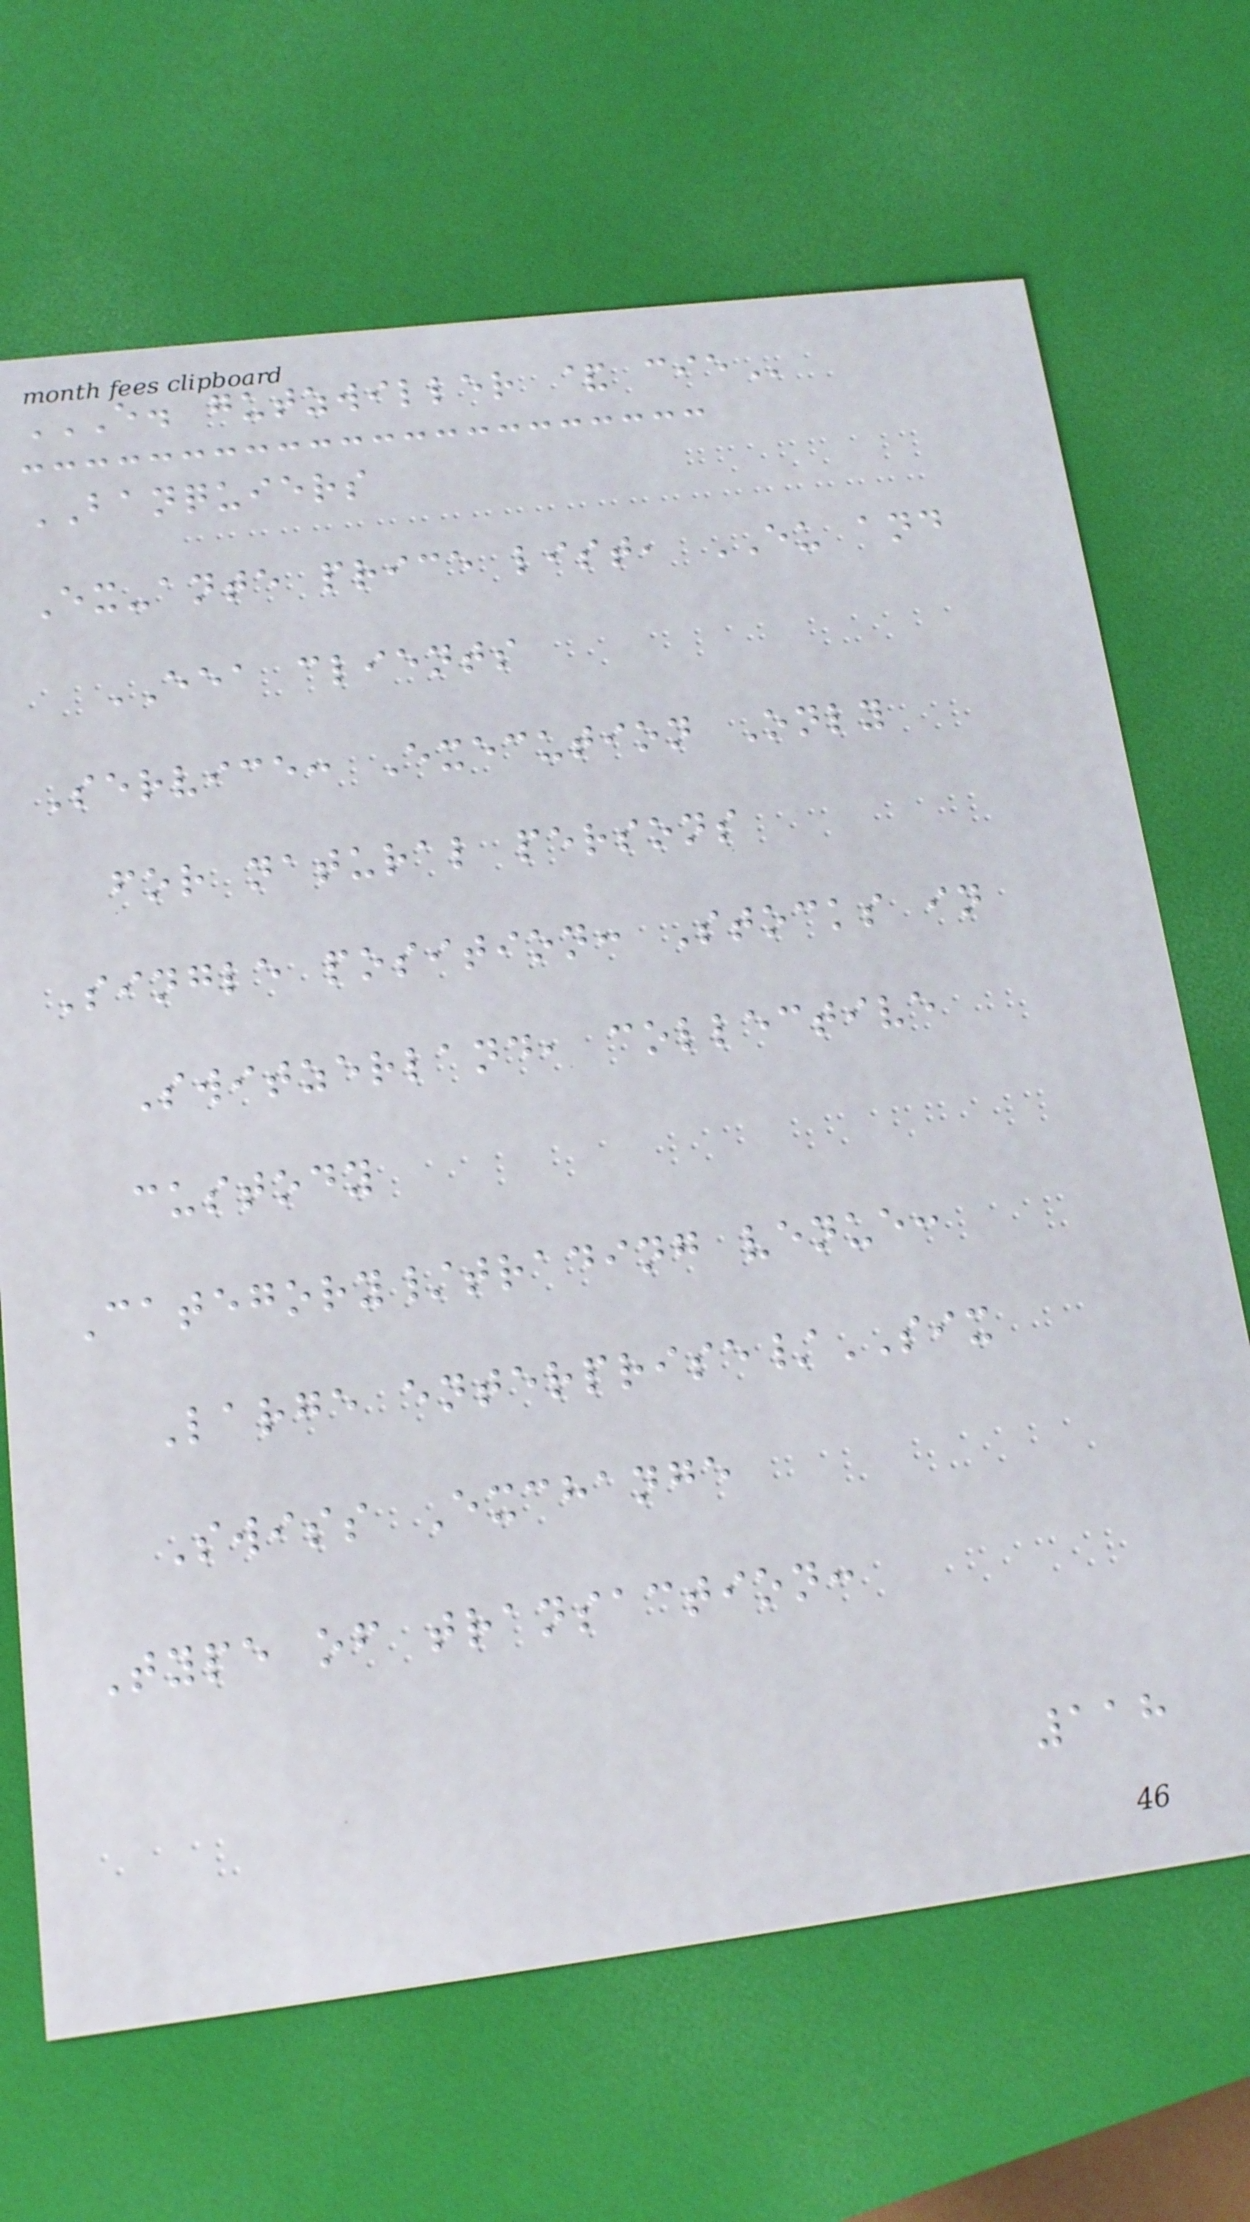E. GUTZWILLER & CIE
BANQUIERS
Ex-ante price list, EU and
EEA clients
Service: Execution Only
for natural persons
Single position: Stocks in
Switzerland, collective
custody
Category/trading venue:
Large enterprise/SIX
Swiss Exchange
Type of transaction:
118
